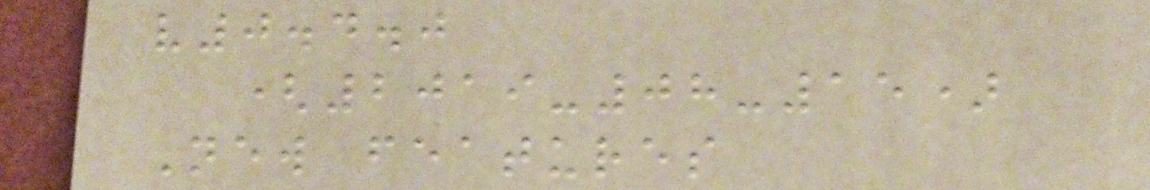v0.4.0
(2019-08-15)
New features
